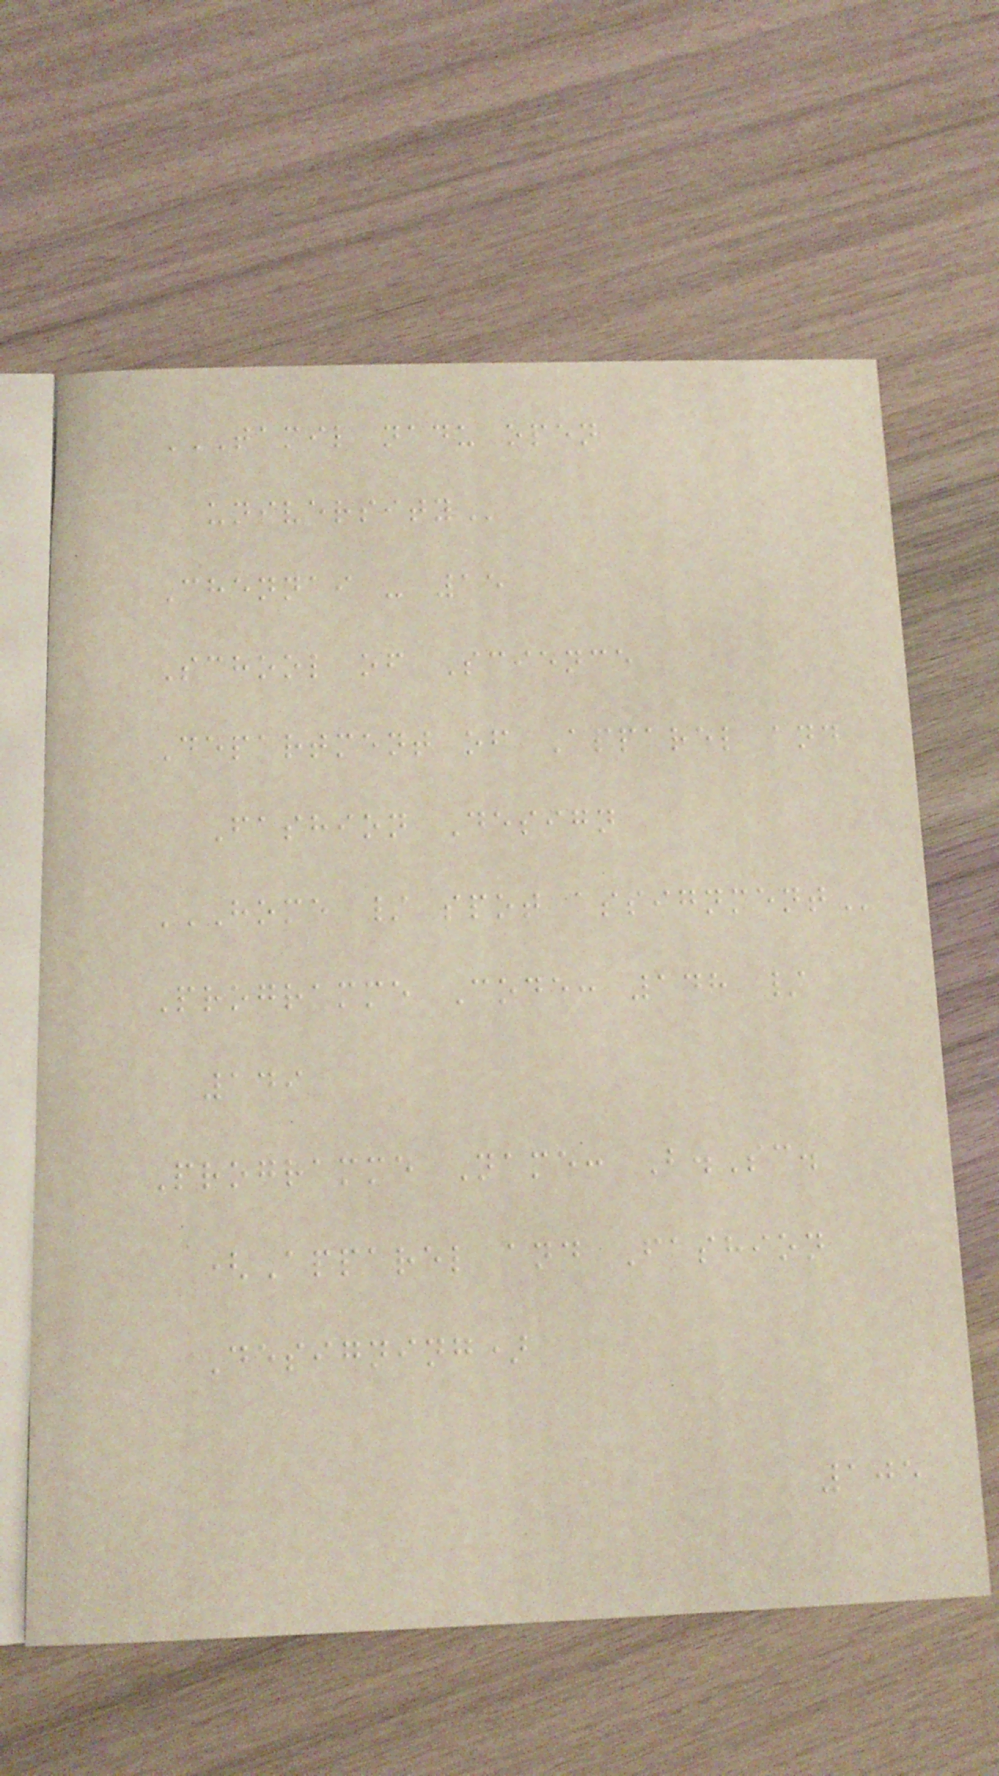TAMIL NADU OPEN
UNIVERSITY
Chennai - 15
School of Science
Department of Apparel and
Fashion Design
HOME / SPOT ASSIGNMENT
Programme Code: 148 /
149
Programme Name: B.Sc.
(Apparel and Fashion
Designing)
105
